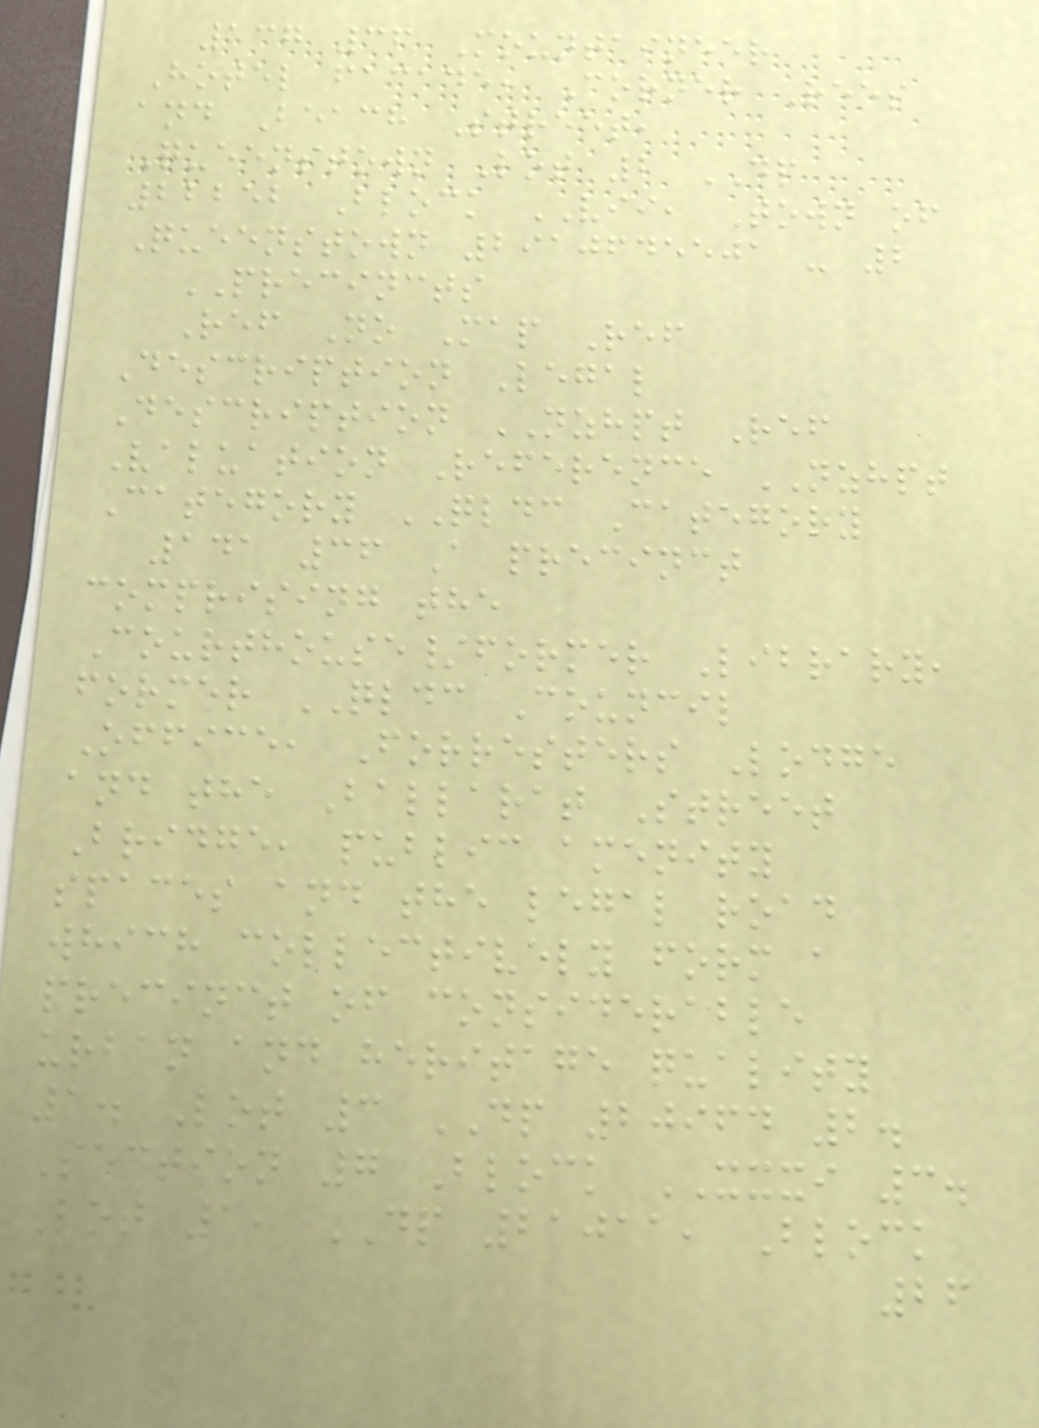137 36 Mountaineer
Hotel facade, Corner Rees
and Beach Street,
Queenstown Lot 2 DP
22252 Block VII, Town of
Queenstown 2910645501 - 2
PRECINCTS
Ref No Map Ref
Description Legal
Description NZHPT Ref
Valuation Reference NZHPT
Category QLDC Category
141 36 A precinct
comprising the
Courthouse/former Library,
former QLDC Council
Office, Forresters Lodge
and the Ballarat Street
Bridge, public amenity
spaces and the legal road
which collectively form a
precinct of considerable
urban and heritage quality
1. Lot 3 DP 20964 2.
Section 7 Block XXXI 3.
Lot 1, DP 21011, Block
26
